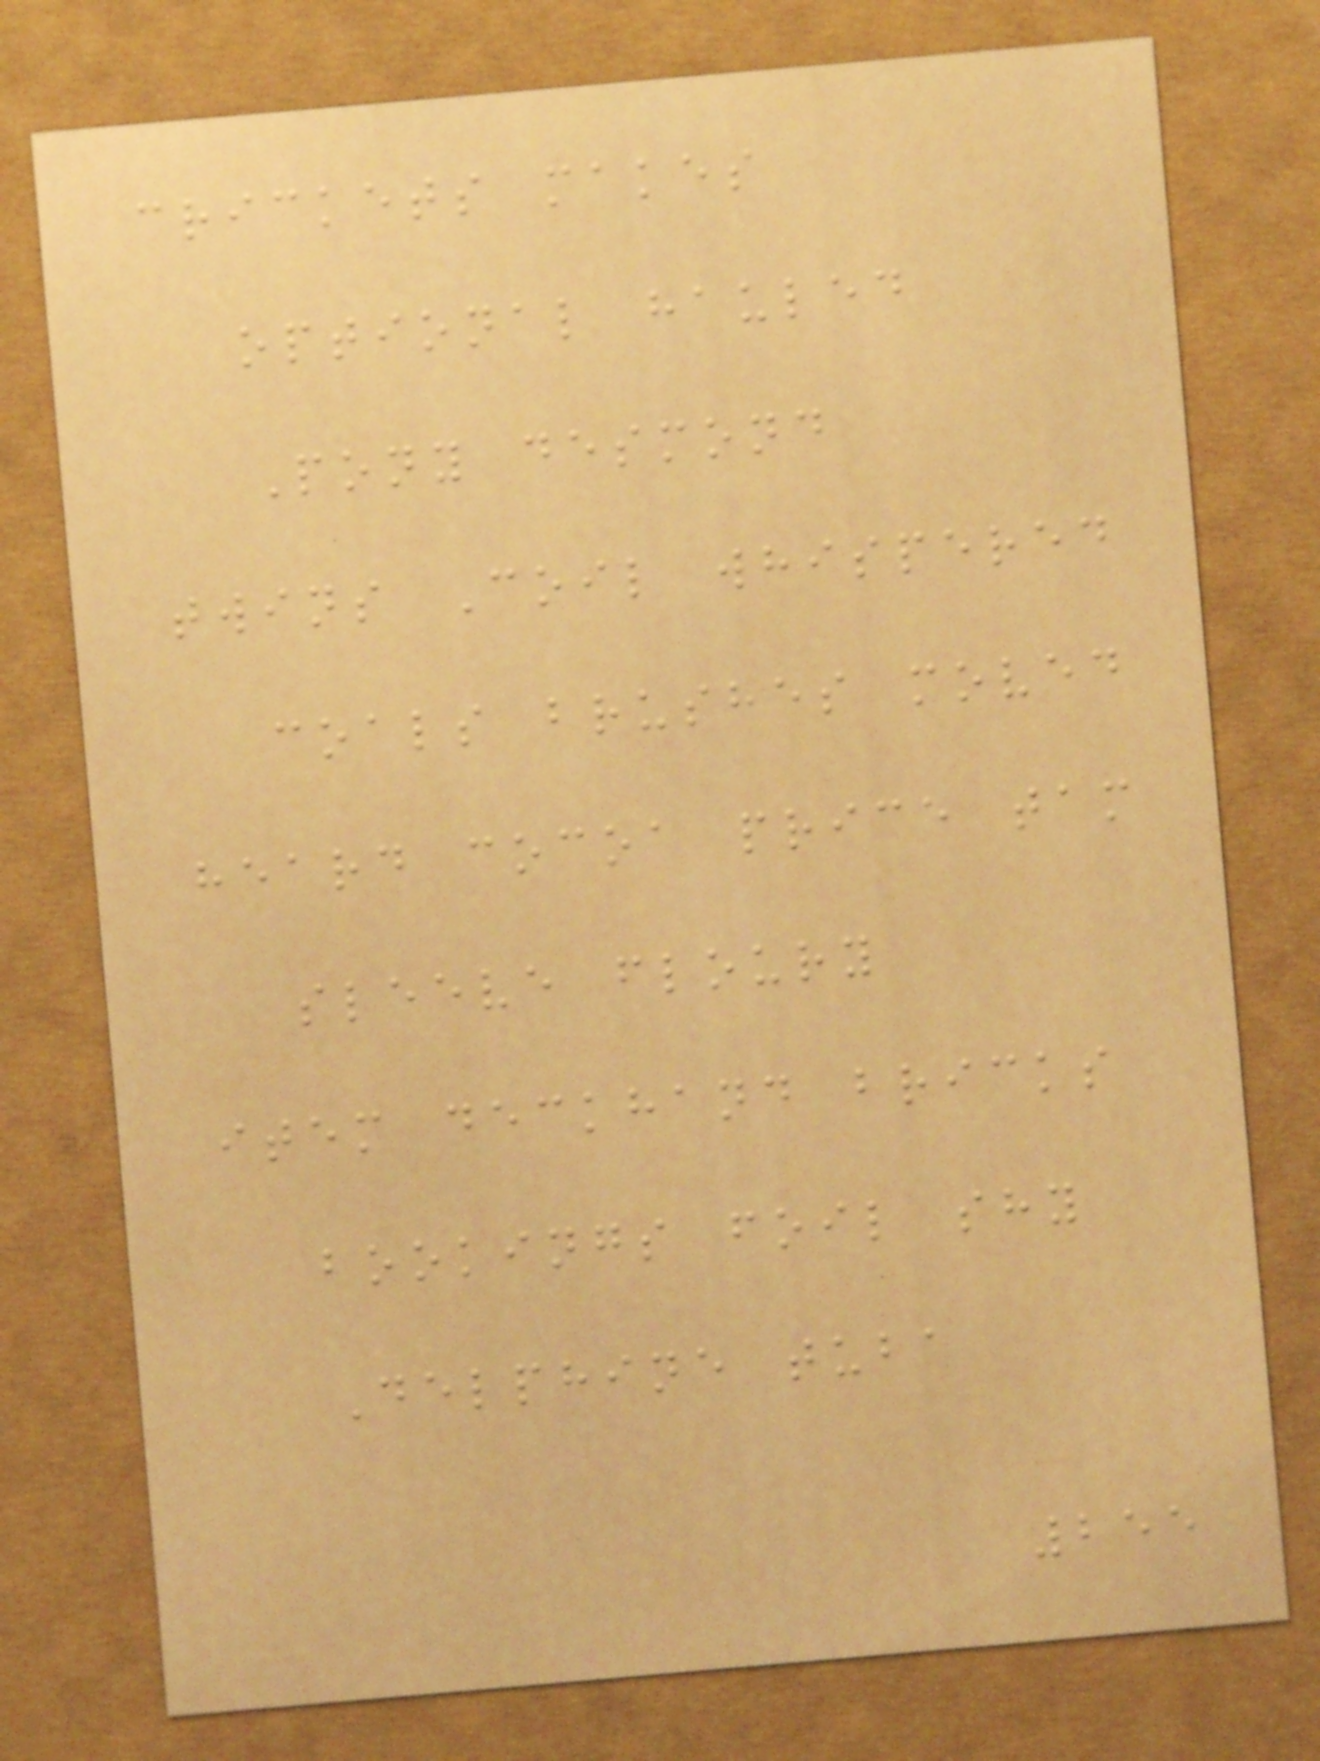crickets makes
optional hauled
Pony desmond
twins Coil whispered
coals brushes moved
heard cocoa price tam
sleeve floury
item deckhand bricks
bookings foil shy
Delphine tuba
255
